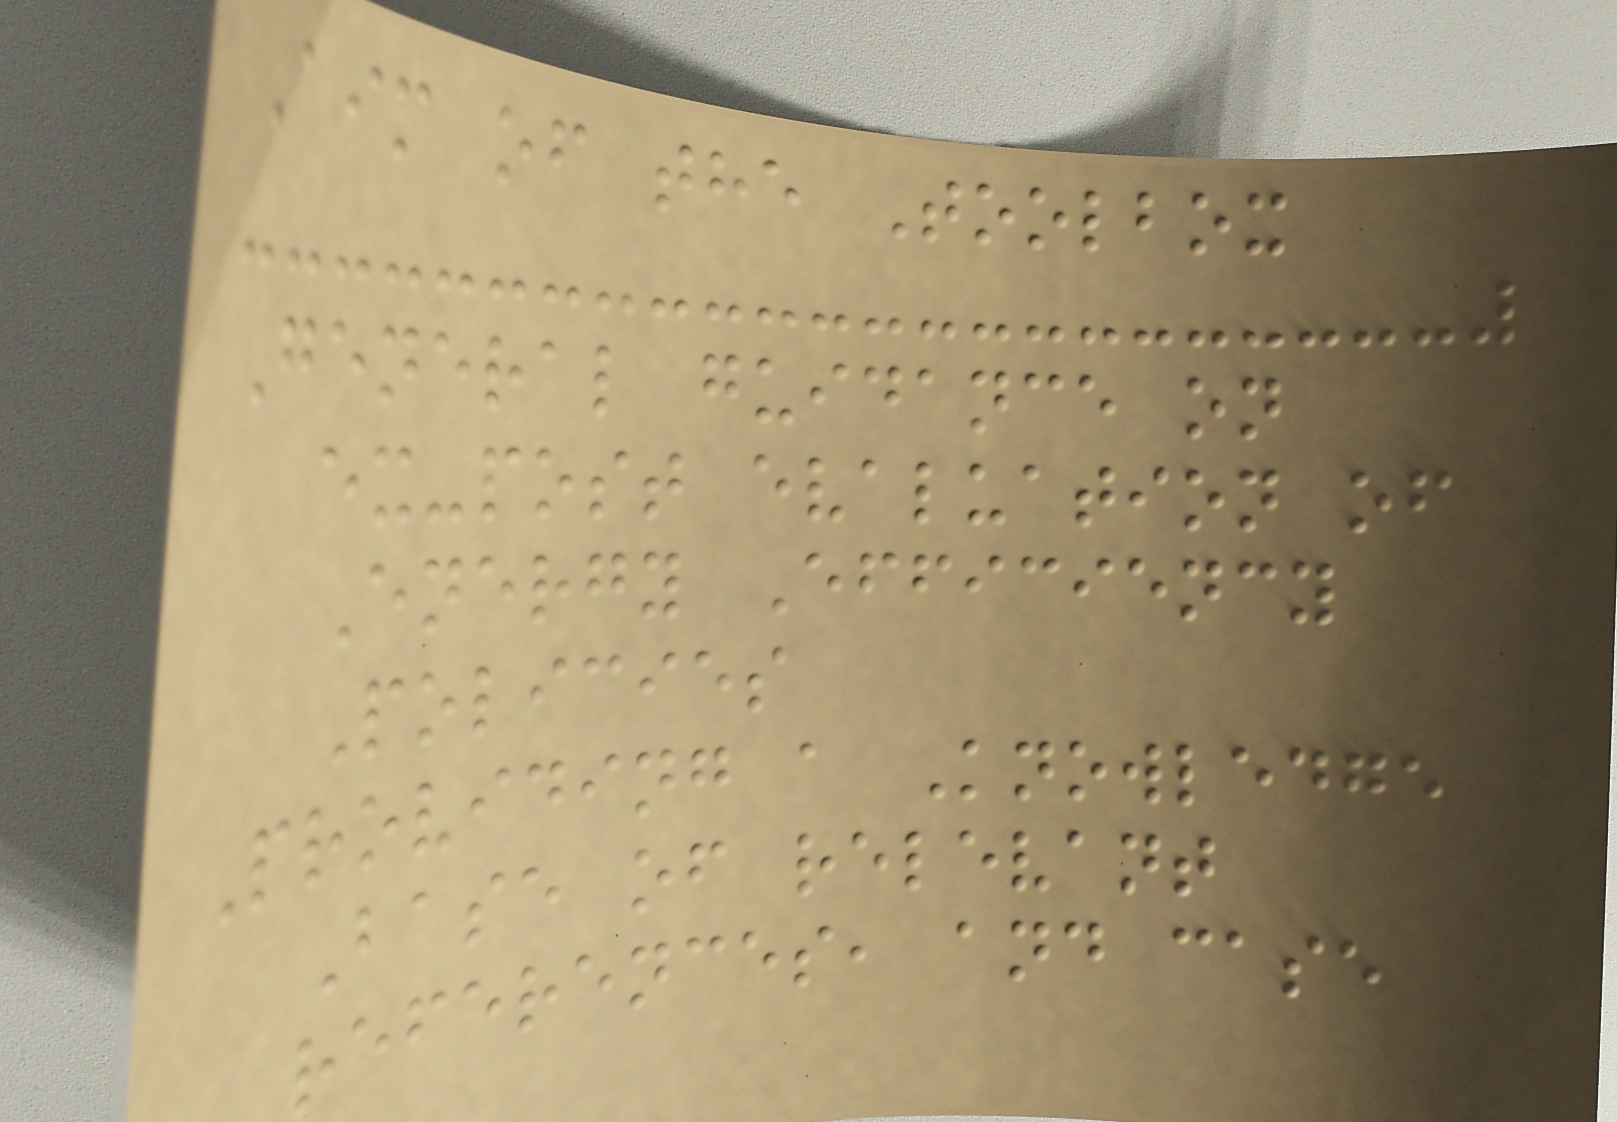Aim of the Toolbox
General guidance on
ex-post evaluation of
Energy Efficiency
Policies
Providing a Knowledge
Base of relevant
references, and case
